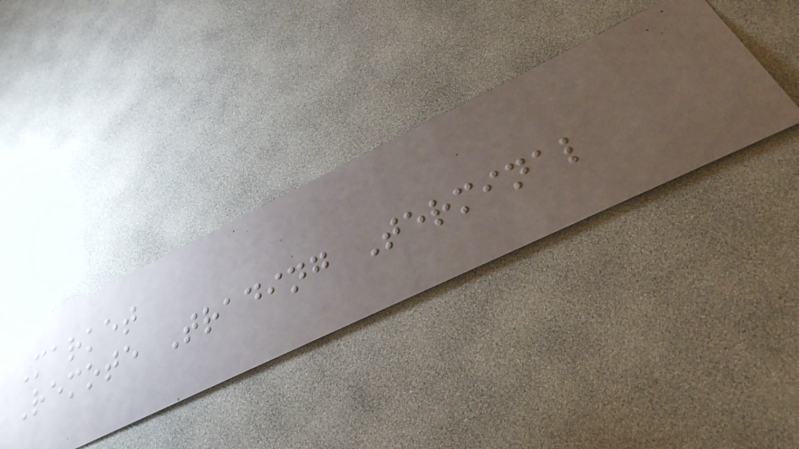Market
Remote Trading Terminal
